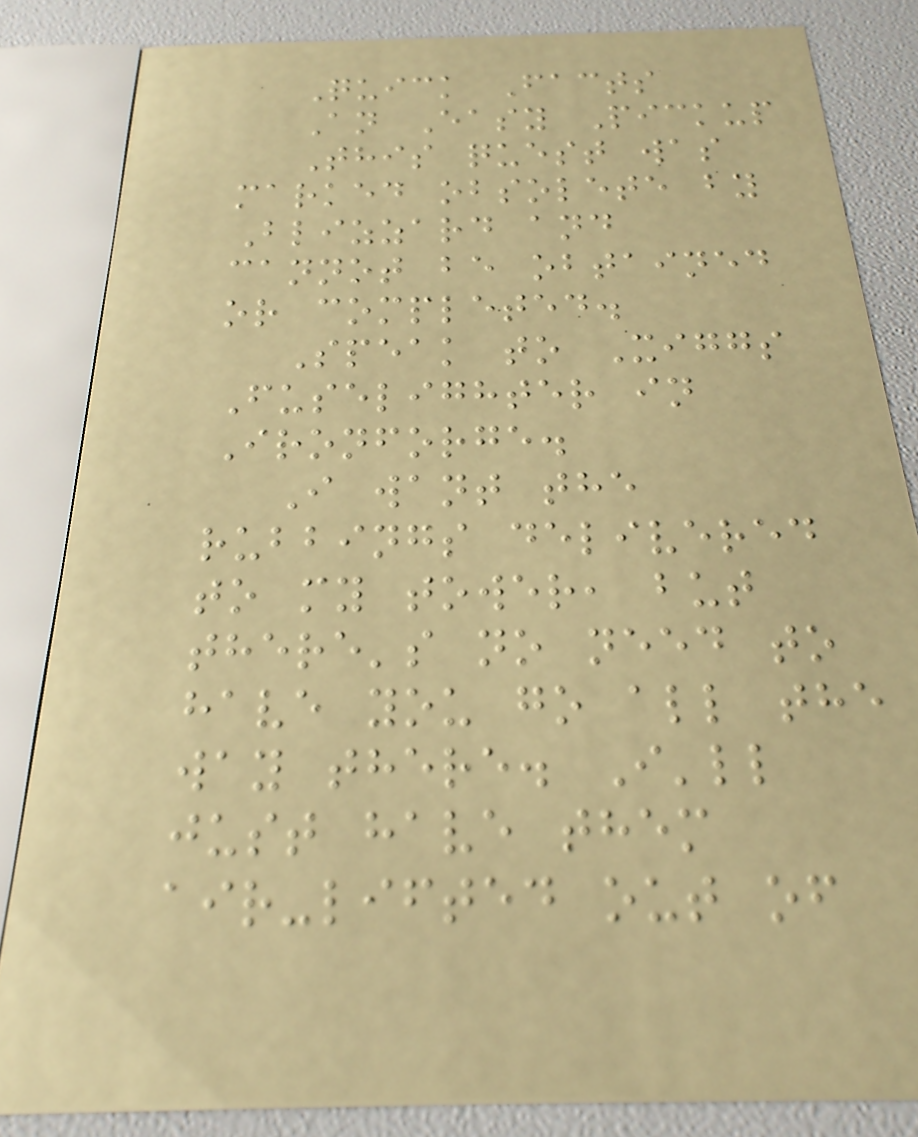Quick Facts
An Easy Pickup
This quest was
marked obsolete by
Blizzard and
cannot be obtained
or completed.
Speak to Xiggs
Fuselighter in
Ironforge.
I want the
rubbings delivered
to my tower, but
there's no need to
have you go all the
way there. I'll
just have them
air-lifted out of
